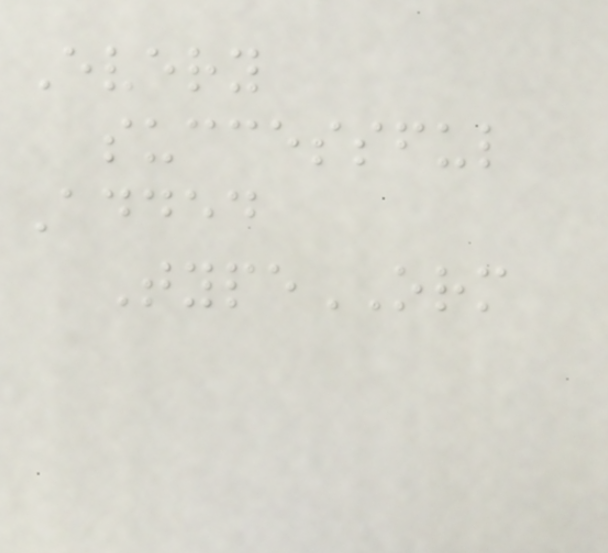Every
successful
Added
TypeORM
